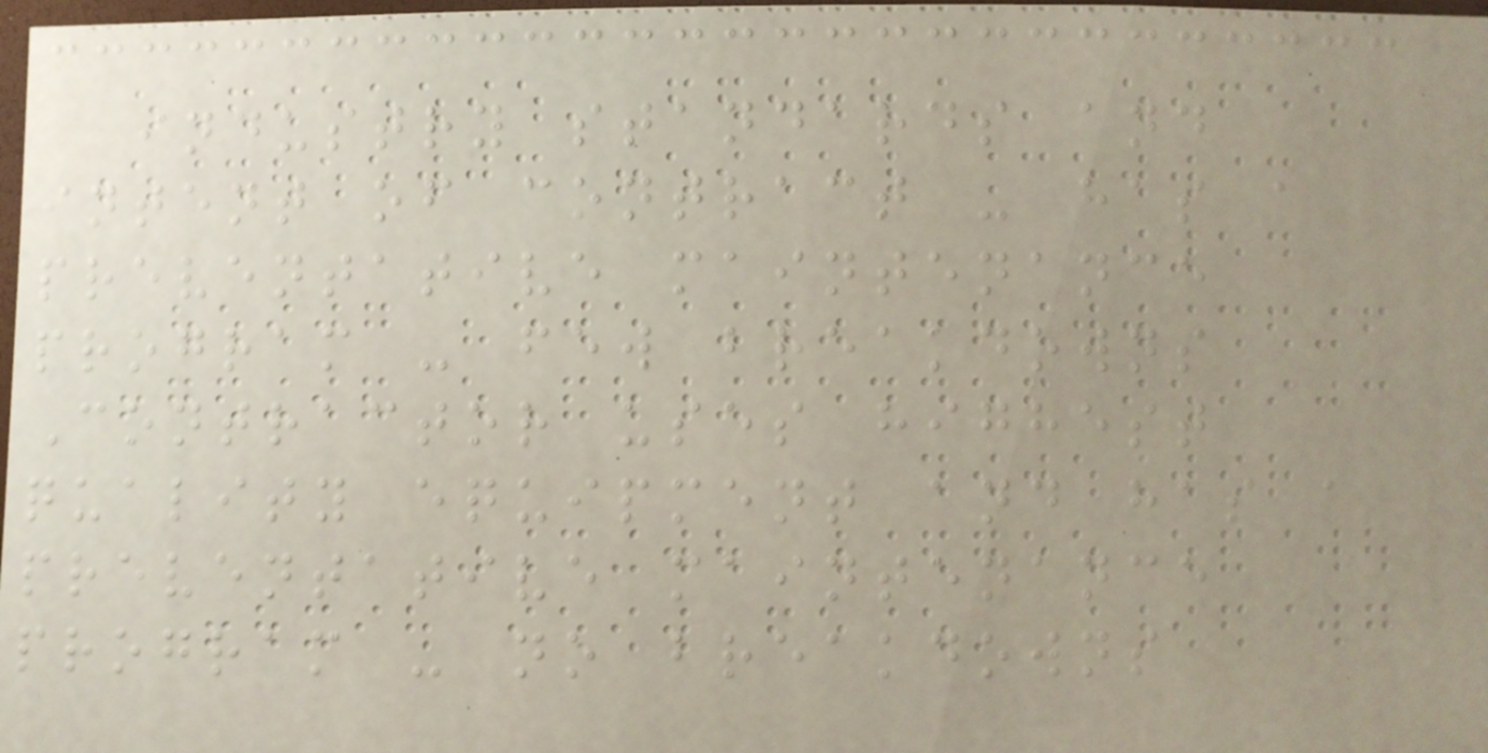industry standards and
intent of contract - has a
preventative maintenance
program - few breakdowns
Contractor uses highest
quality equipment and has a
preventative maintenance
program - no breakdowns
